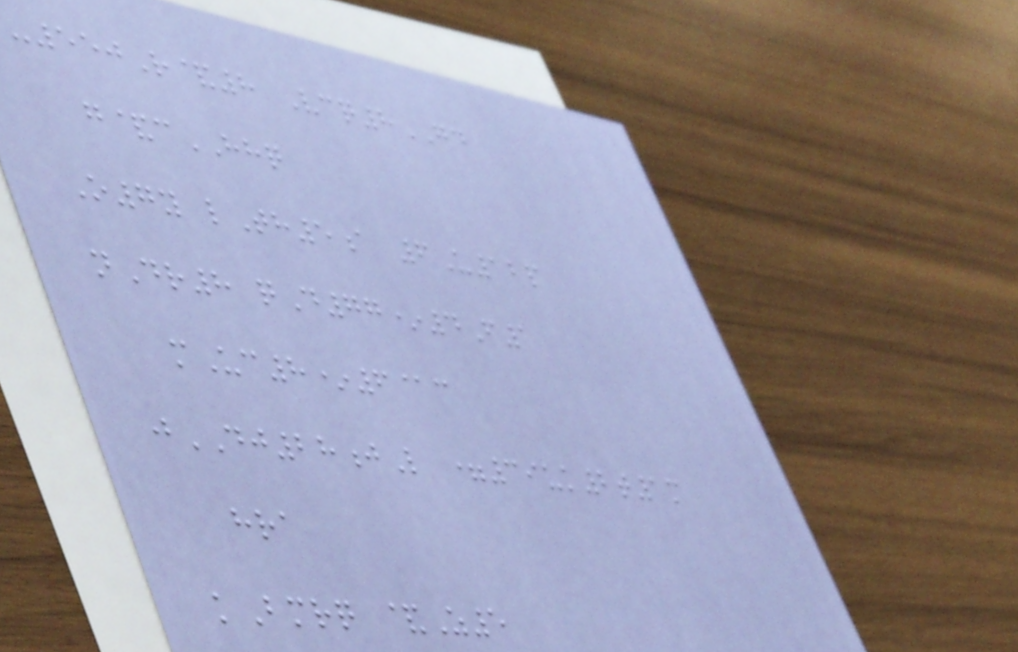-550R&8 Vcq8GD
g&cHHQ
O7y lTh5a 6U12p
nDr8 qD77*4F1
mUc8*6@c
jDJ28jL =39uk2t1m
hra
kBmrq &Z5
